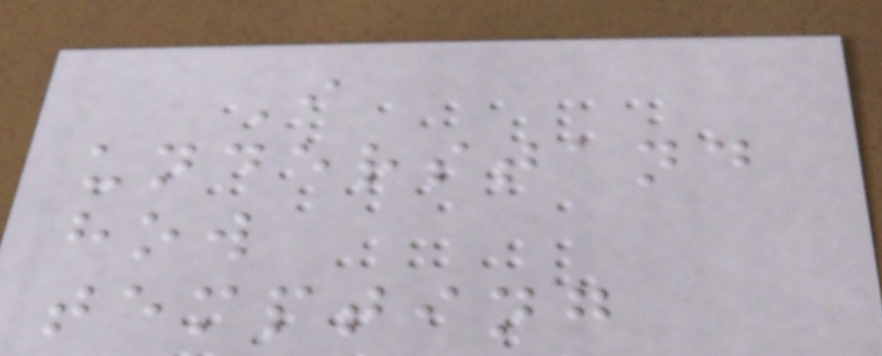I
understand
how
tempting
